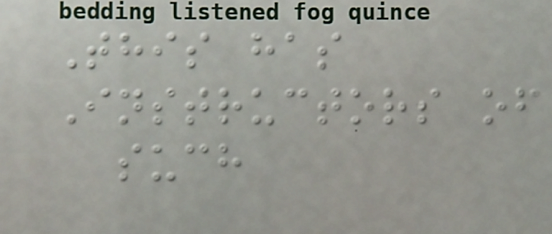This has
Instructors of
such
